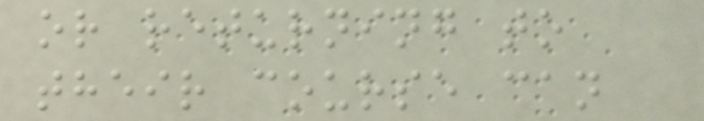or returning to
their course can
